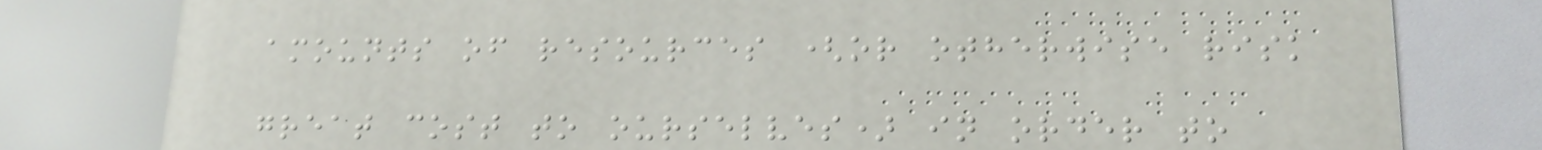amounts of resources (or otherwise risk
great cost to ourselves) in order to
